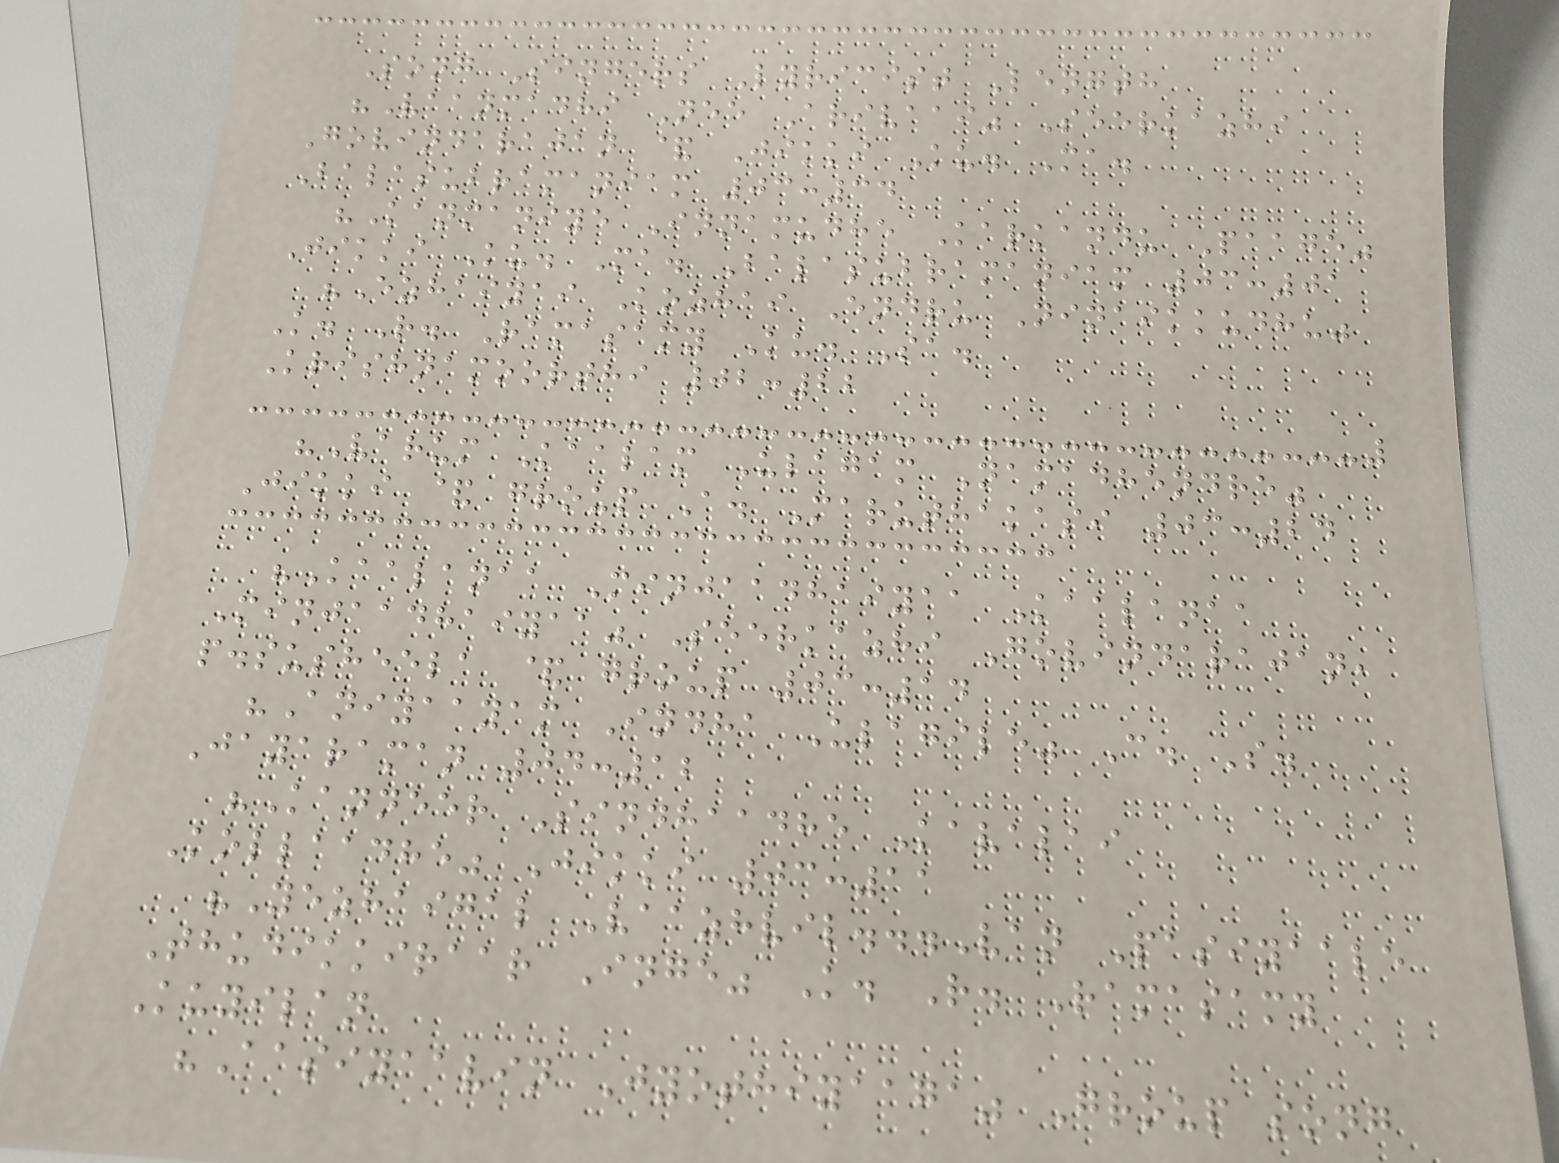Song Singers Lyricist Length
"Vaanmadhi Nee Arivaai" Seerkazhi
Govindarajan & Jikki Ku. Ma.
Balasubramaniam 03:34
"Kanmaniye Innamudhe Karkandu Paage"
Jikki Ku. Ma. Balasubramaniam 03:01
"Ezhaiyai Kozhai Endru Ninaikkudhu"
K. R. Ramasamy Ku. Sa.
Krishnamoorthi 02:22
"Varum Kaalam Ulagam Namadhendre"
Jikki & group A. Maruthakasi 03:24
"Kaalanaa Minjaadhaiyaa Kaalanaa
Minjaadhaiyaa" Seerkazhi Govindarajan,
p.susheela & group 03:14
"Aniyaayam Indha Ulagile" C. S.
Jayaraman 04:12
"Kanneer Sindhaadhe Kavalai
Kollaadhe" Jikki 03:11
"Yezhaigal Vaazhvil...Van Pasiyaale
Thudikkiraar Inge" K. R. Ramasamy
Kuyilan
"Aasiyaavin Jyothiyaaga" Group song
